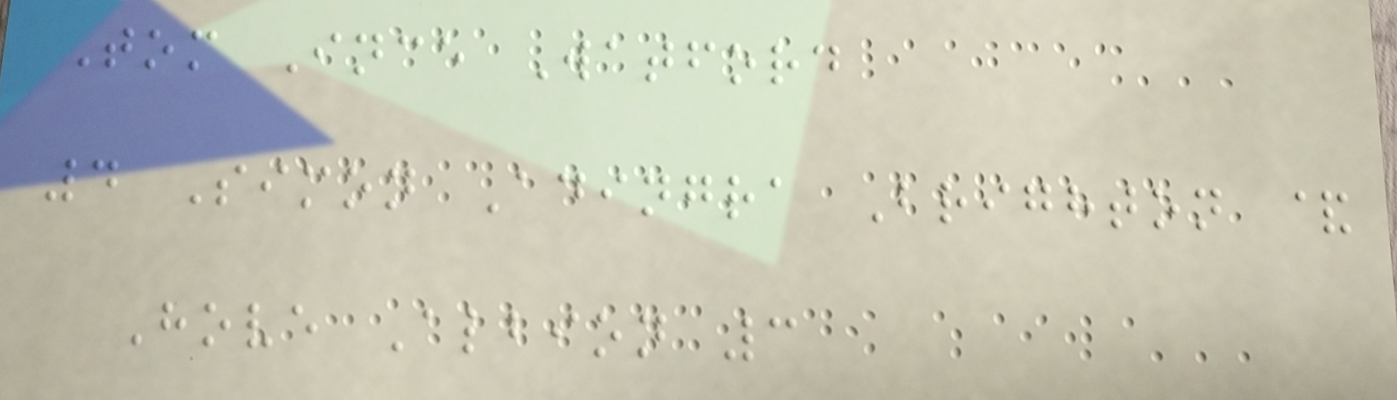Tom Ince Watford
4 Simon Adingra Brighton &
Hove Albion 3
